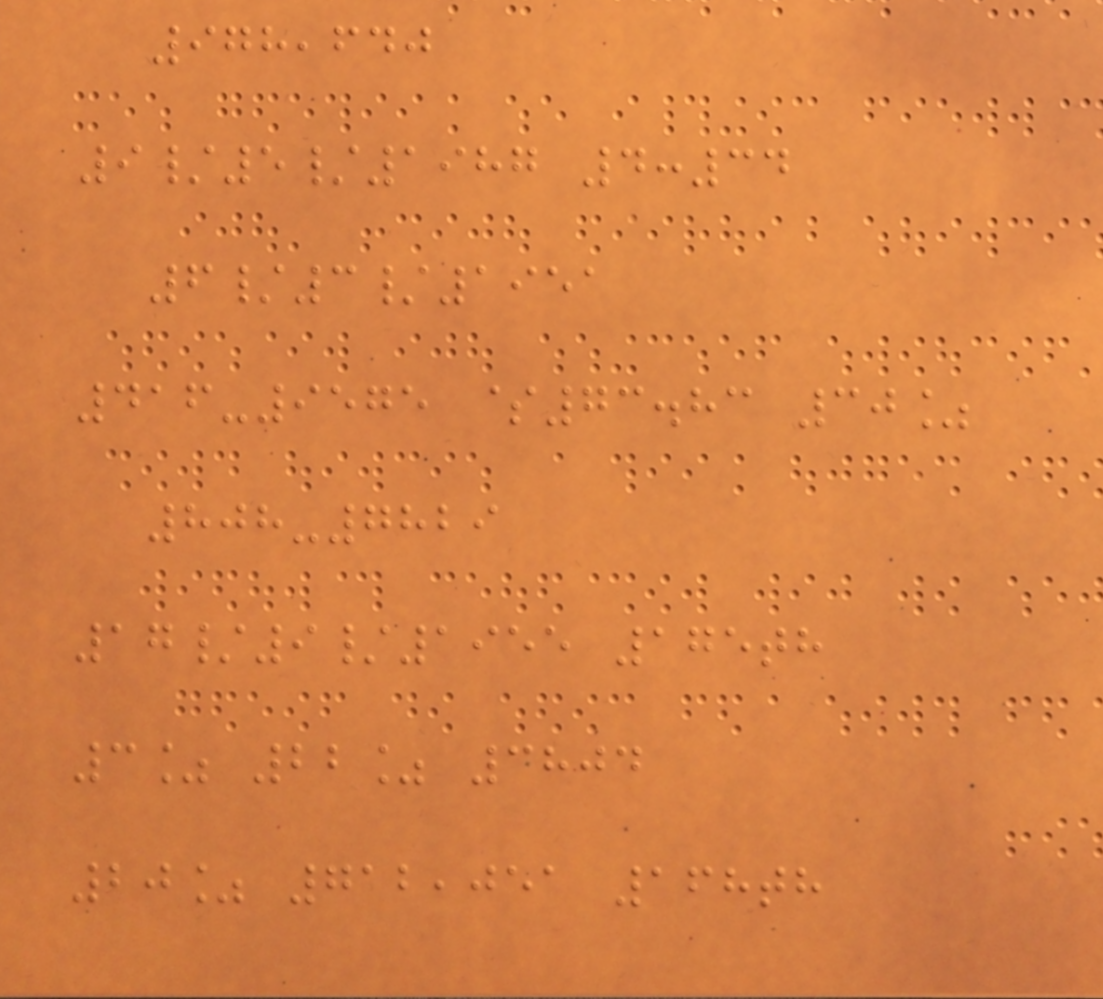978,640
9/5/1987 4:34
6/3/1951
416-9575 $73.83 30%
808-7829
17/9/1955 175th
3% 22% 3804
20% 712,051 168th
